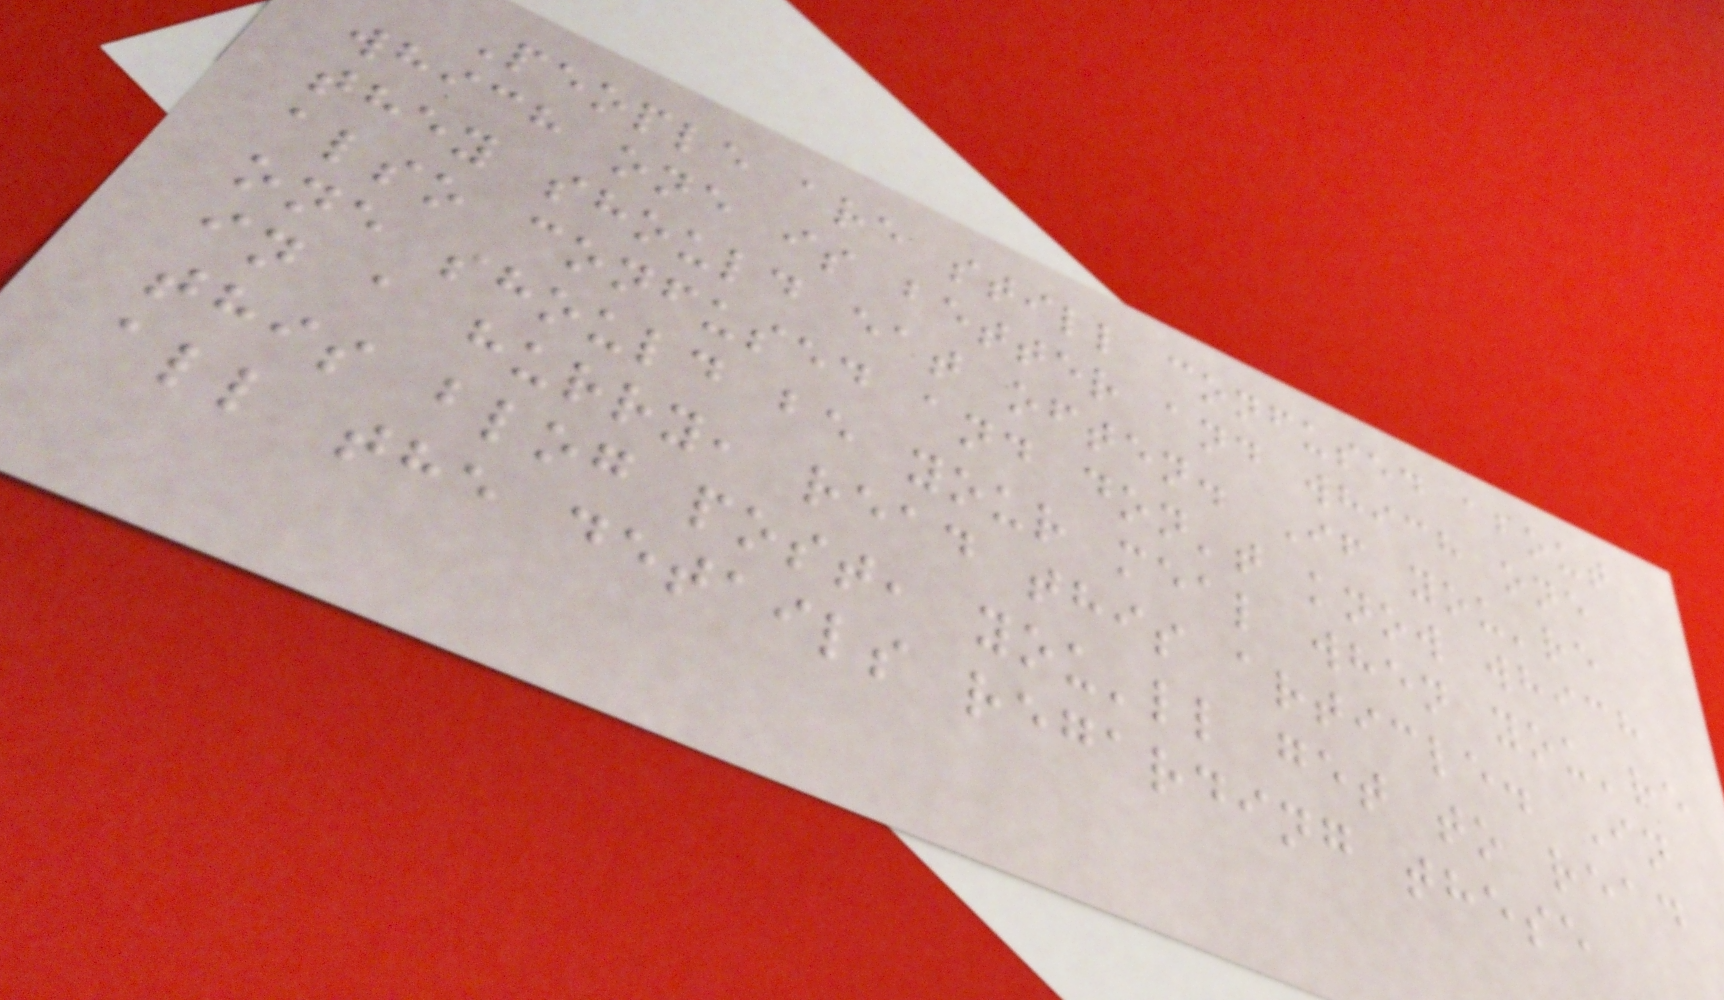People are still confused about
which one is better and which one
they should eat often. If you're
also confused and don't know which
one should be your meal when you're
in a hurry, read this article. In
this blog post, you'll get to read
all the details regarding these
